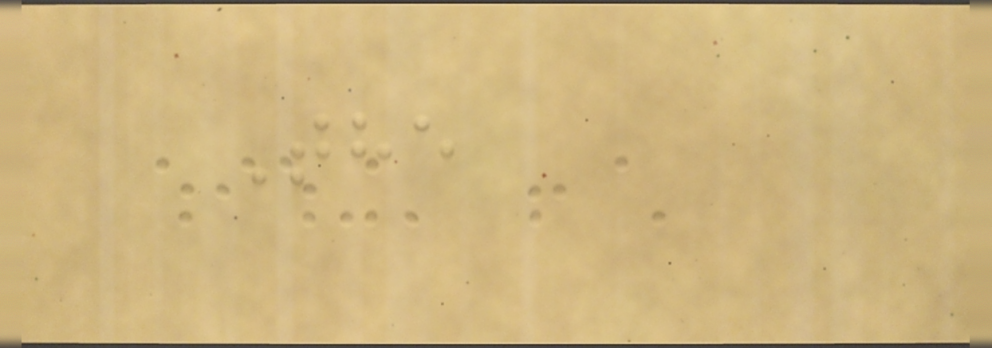The
